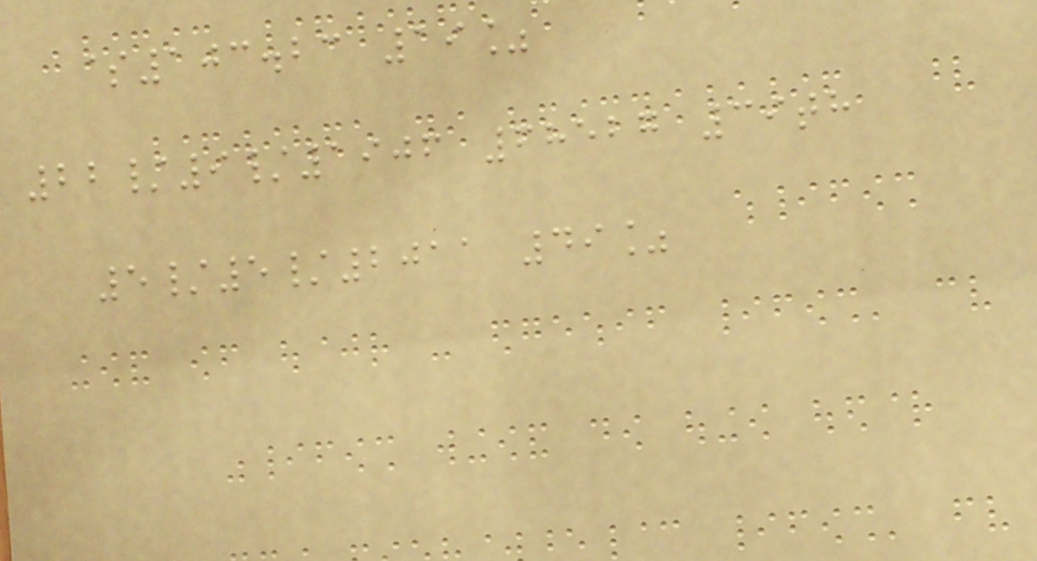$103.23 19%
22/9/1906 68527 39th
5/5/2011 49%
